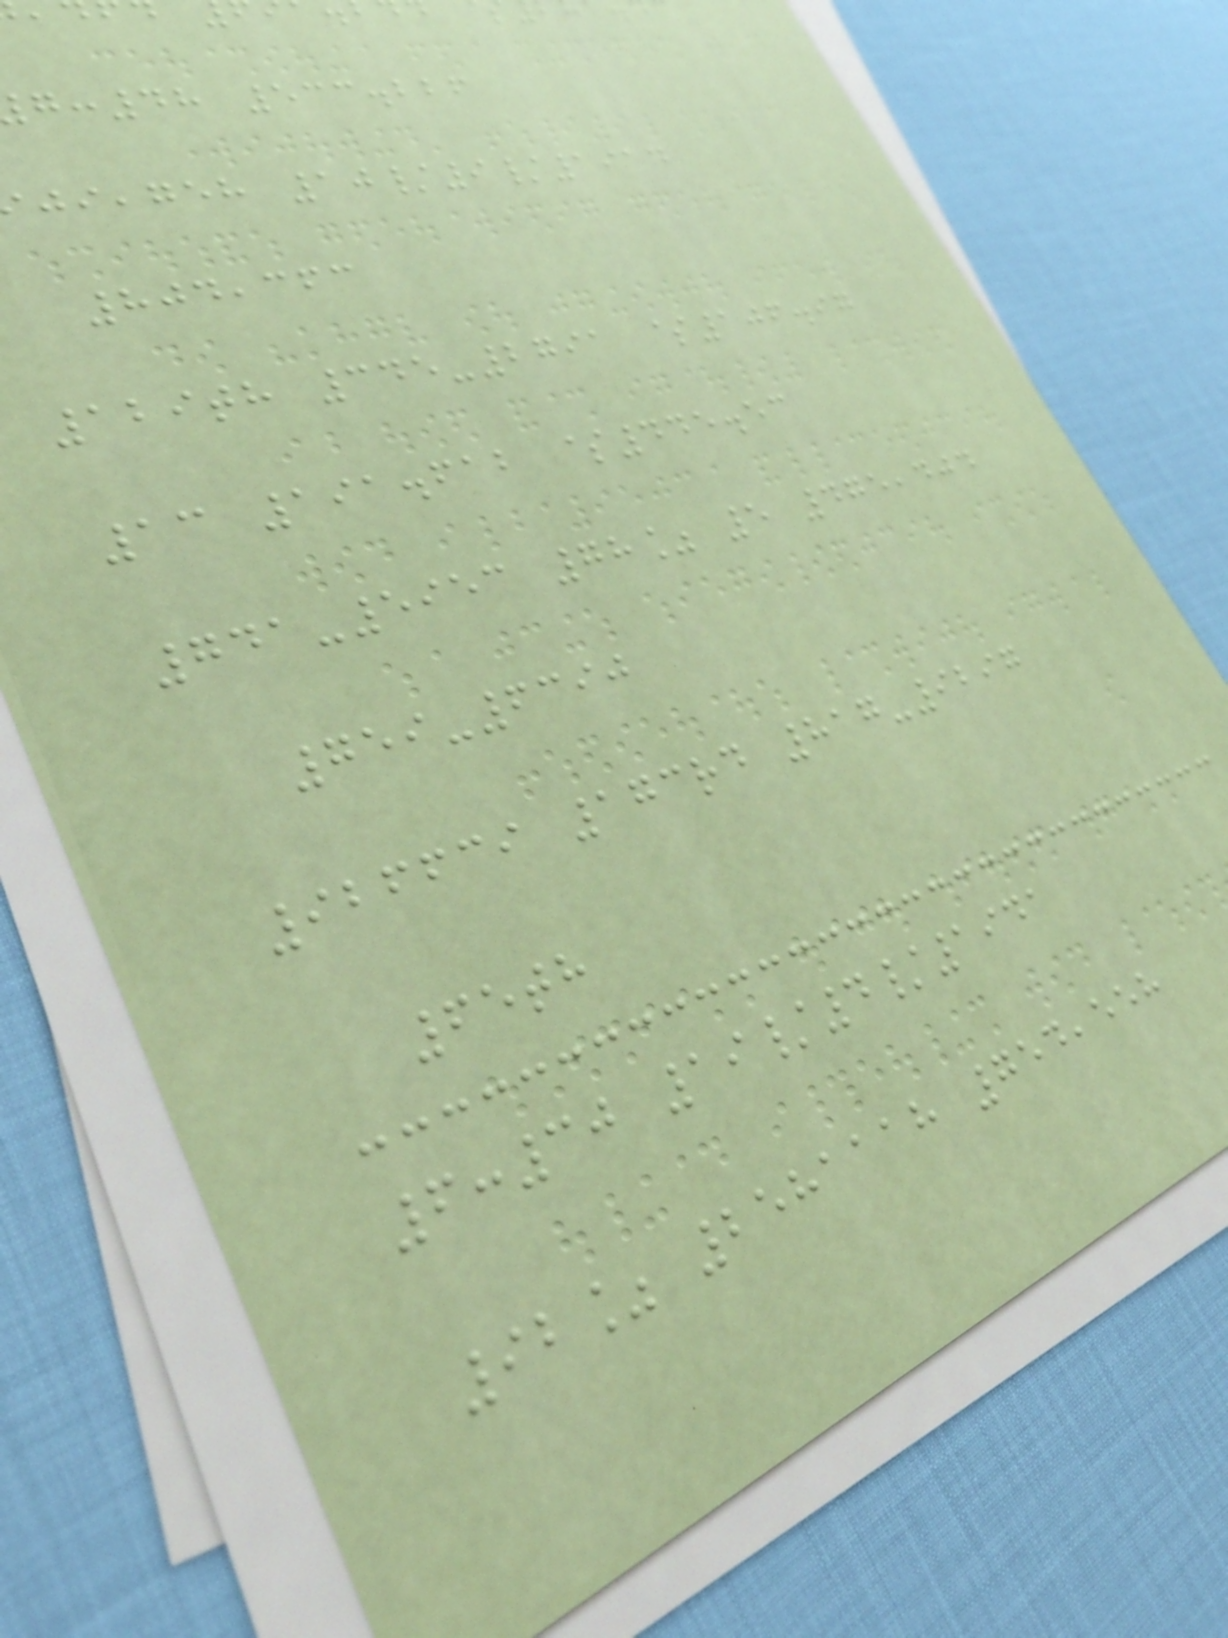:48 533.226
,geh 10/9/1914
804,363
129th 345-2791 $106.97
13 191.612 $445.53
741-5953 78% 5 475,404
759-6390
926639 173rd 817-9297
65th
6:30 19/4/1941
92% 2581118 754,558
